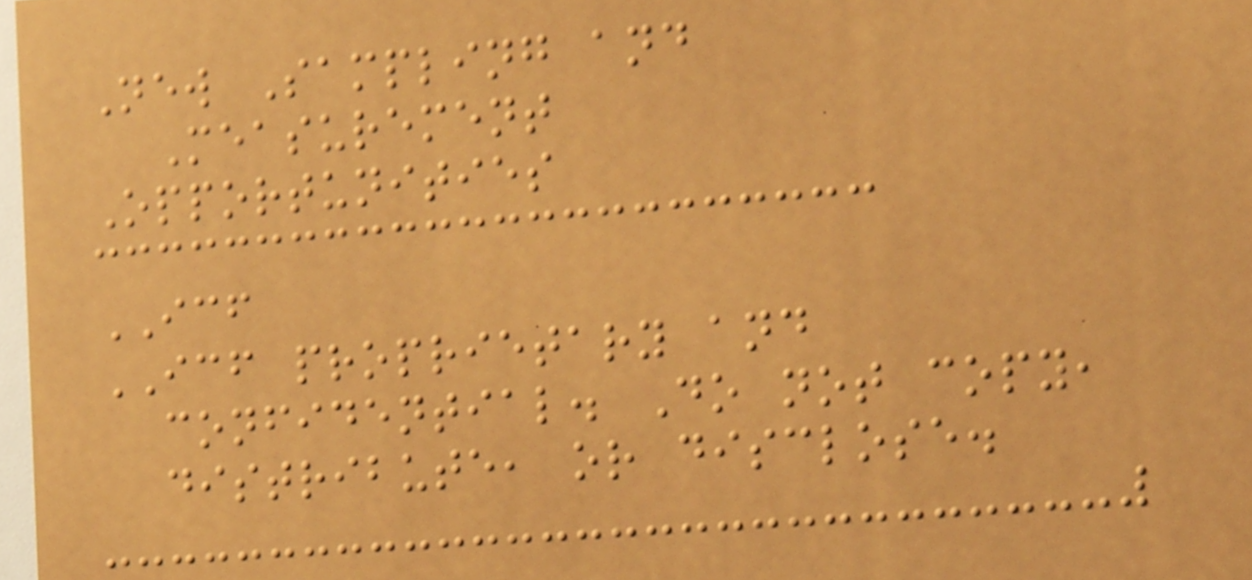New Sampling and
Measurement
Opportunities
ICF
ICF proprietary and
confidential. Do not copy,
distribute, or disclose.
